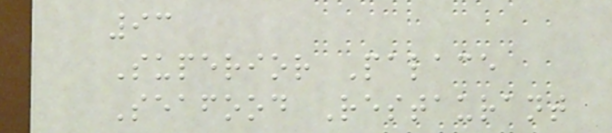93
Superior Palace
Seafood Restaurant
